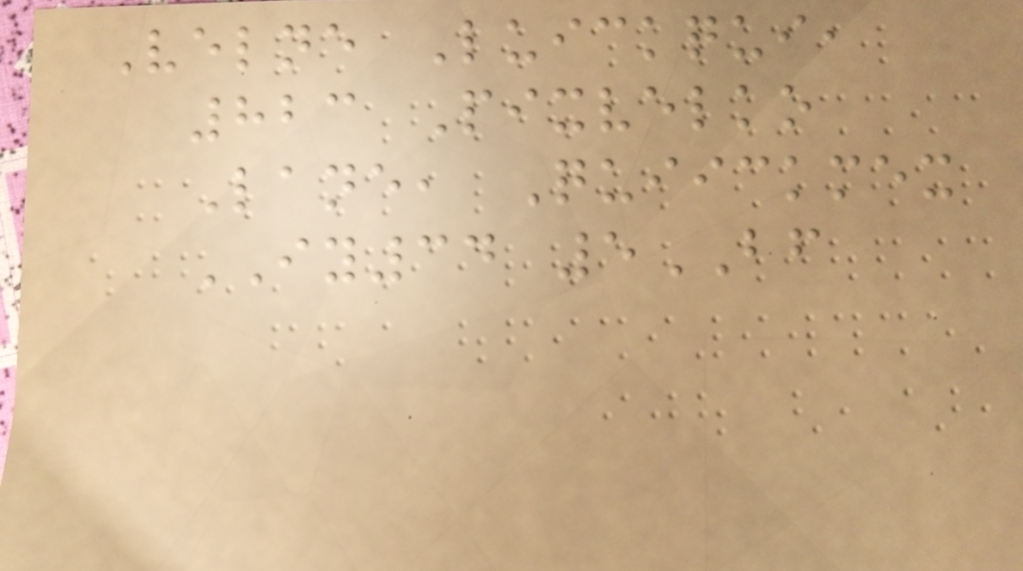Velne Luickqui,
823 Pixvelko
Lane, Quiickmex
IY34 5BF
